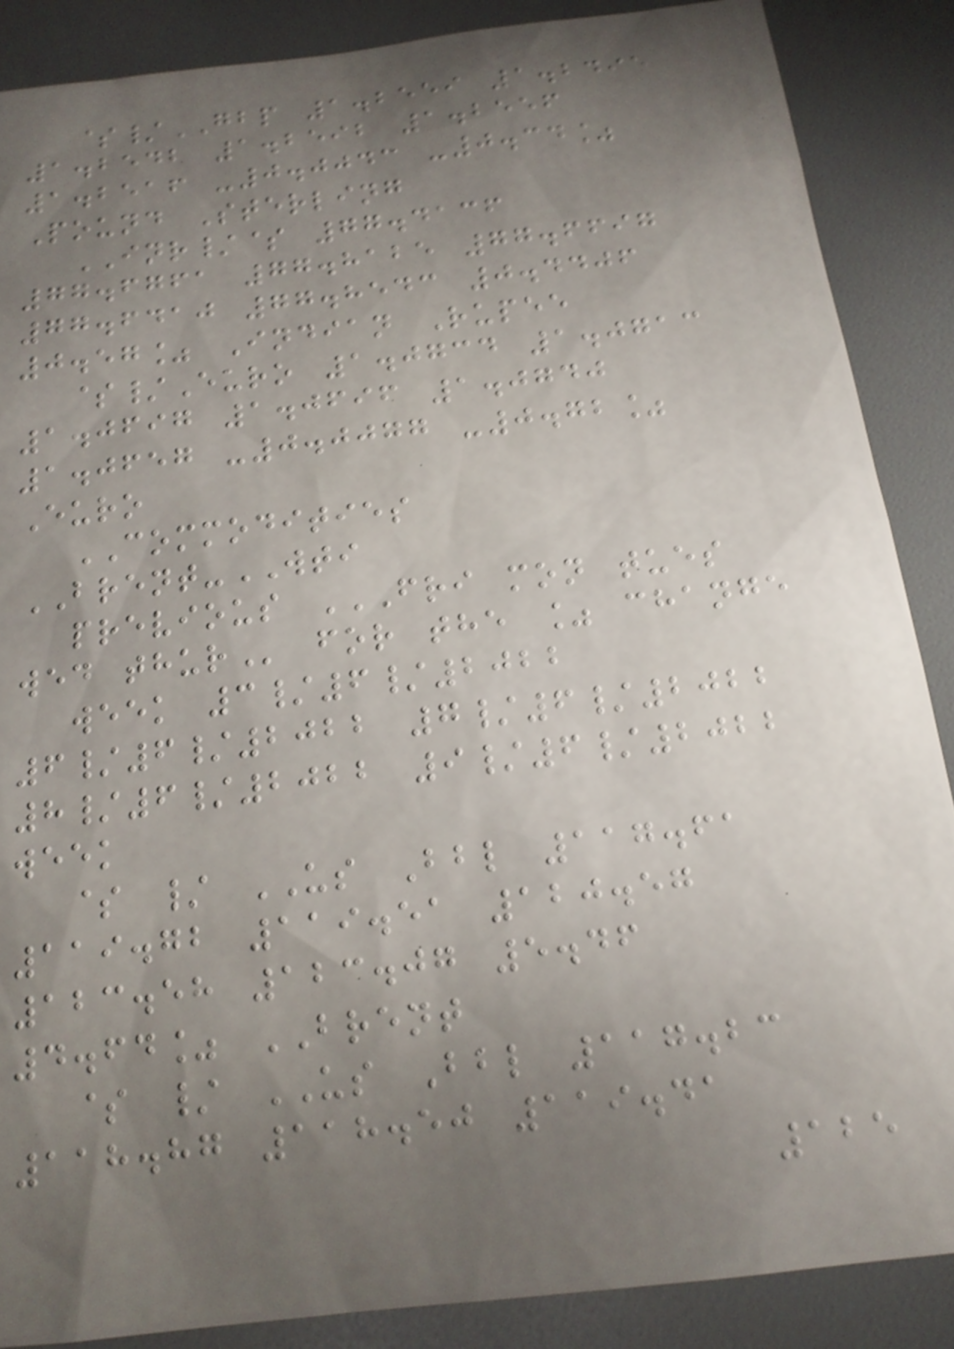$/GBP 1.2559 1.2495
1.2542 1.2592 1.2556
1.2516 -0.0043 -0.34%
Pound Sterling
INR/$ 77.4136
77.6761 77.8125 77.6697
77.6410 77.8543 0.4406
0.57% Indian Rupee
$/Euro 1.0734 1.0713
1.0697 1.0696 1.0740
1.0657 -0.0077 -0.72%
Euro
COMMODITIES
BRENT-WTI
previous FRI MON TUES
WED THUR for the % change
week 3/6/2022
6/6/2022 7/6/2022
8/6/2022 9/6/2022
week
$ / US Bbl 117.61
119.72 119.51 120.57
123.58 123.07 5.46
4.64% BRENT
$ / US Bbl 117.23
118.87 118.50 119.41
125
